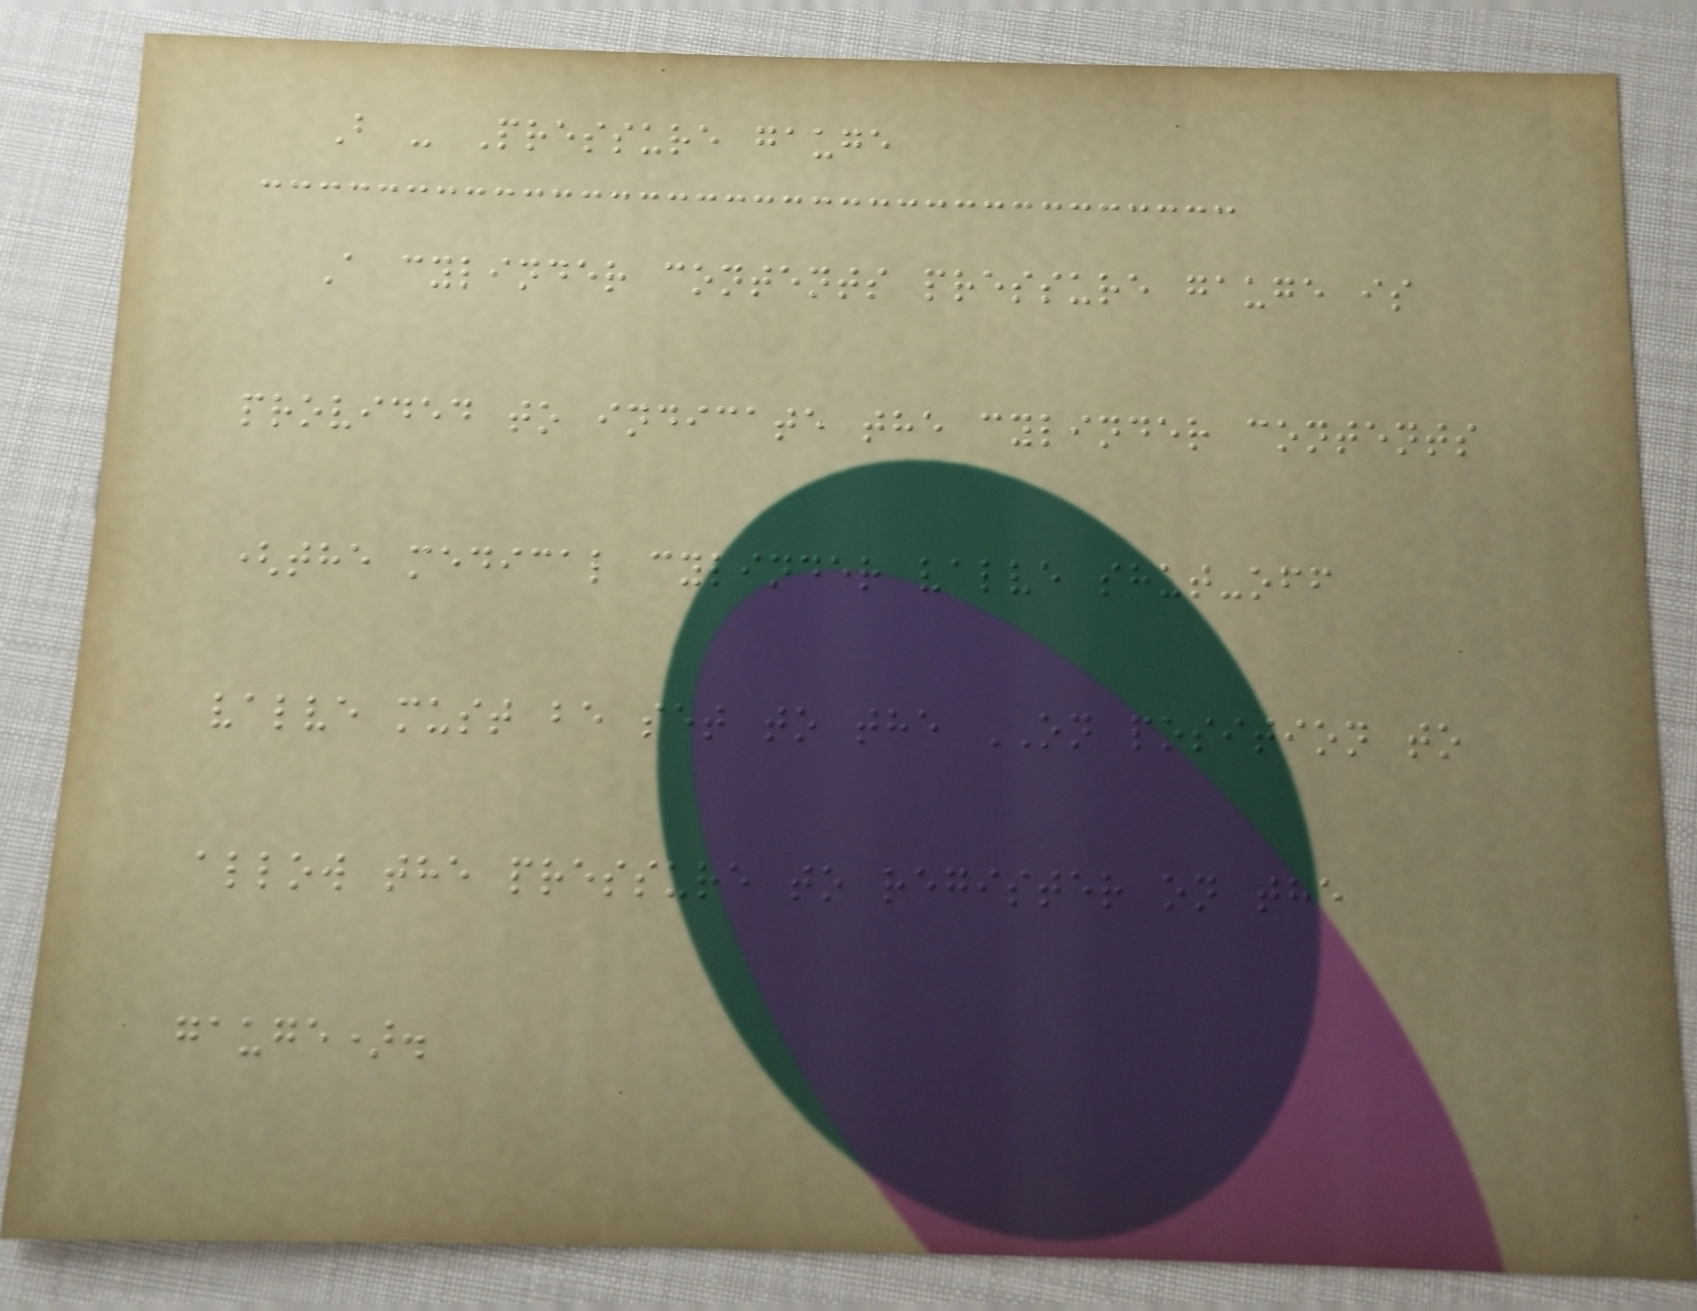B - Pressure gauge
A cylinder contents pressure gauge is
provided to indicate the cylinder contents
(the medical cylinder valve shut-off
valve must be set to the ON position to
allow the pressure to register on the
gauge).
